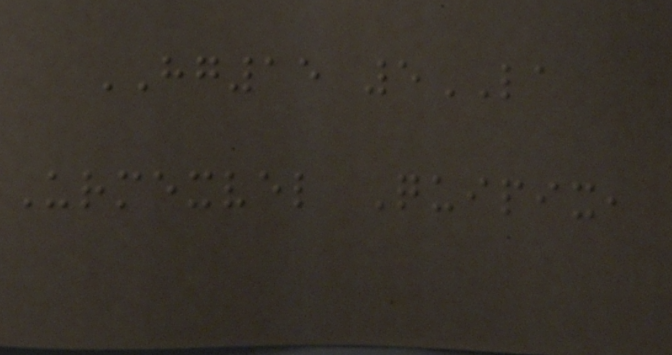HG15 5LA
Urmexvel Quipix,
